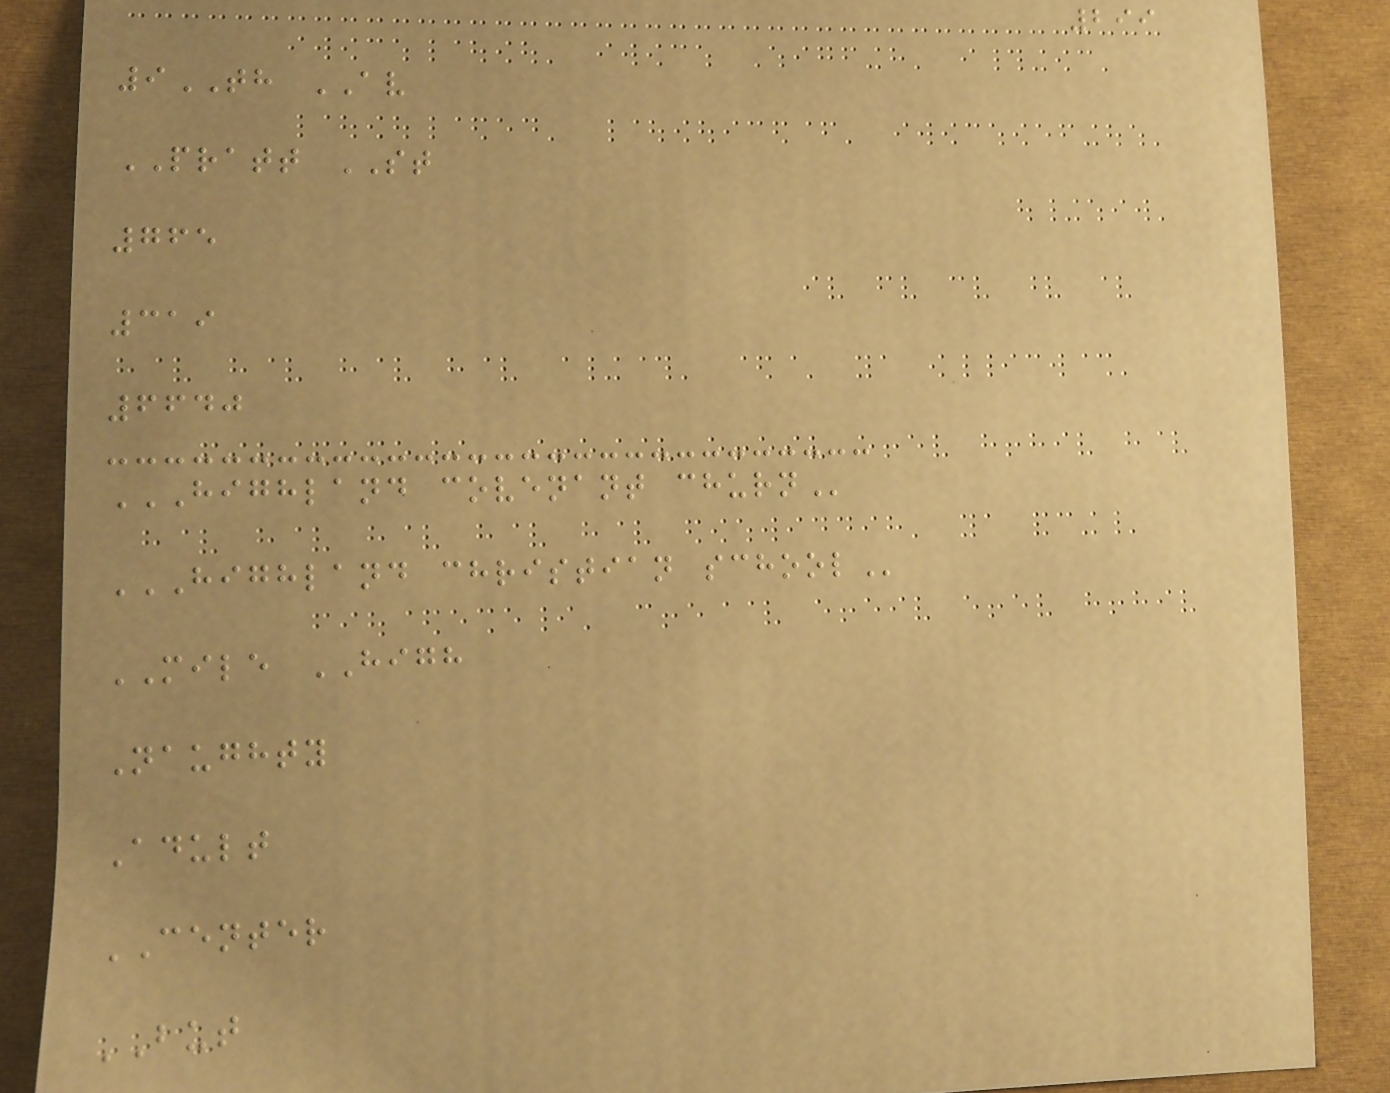299
9TH AV
PRATT ST
765
319
6640
HIGHLAND COVENANT CHURN
HIGHLAND CHRISTIAN SCHOOL
MILE HIGH
Naughty
Adult
CENTER
BUT
